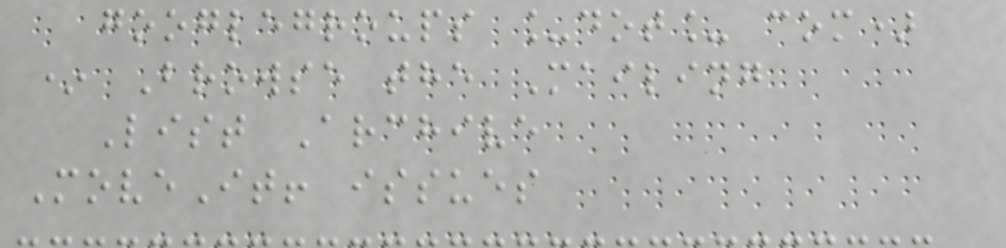googlegroups _dot_ com)
* Browse the Mailing
List Archive
MoveIt! issues
